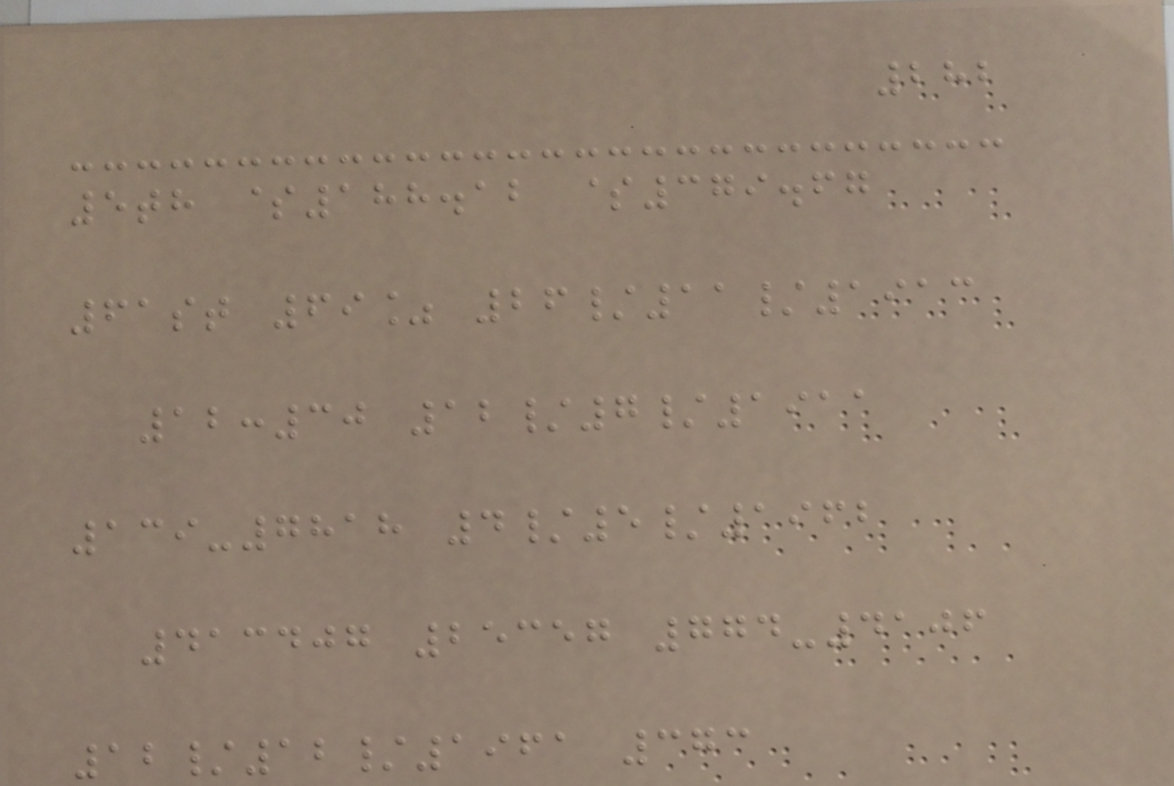282
5th $188.12 $379.67
61st 69% 26/11/1913
12:30 12/7/1911
139-7818 4/5/1962
413407 25357 774-4106
12/12/1961 373
